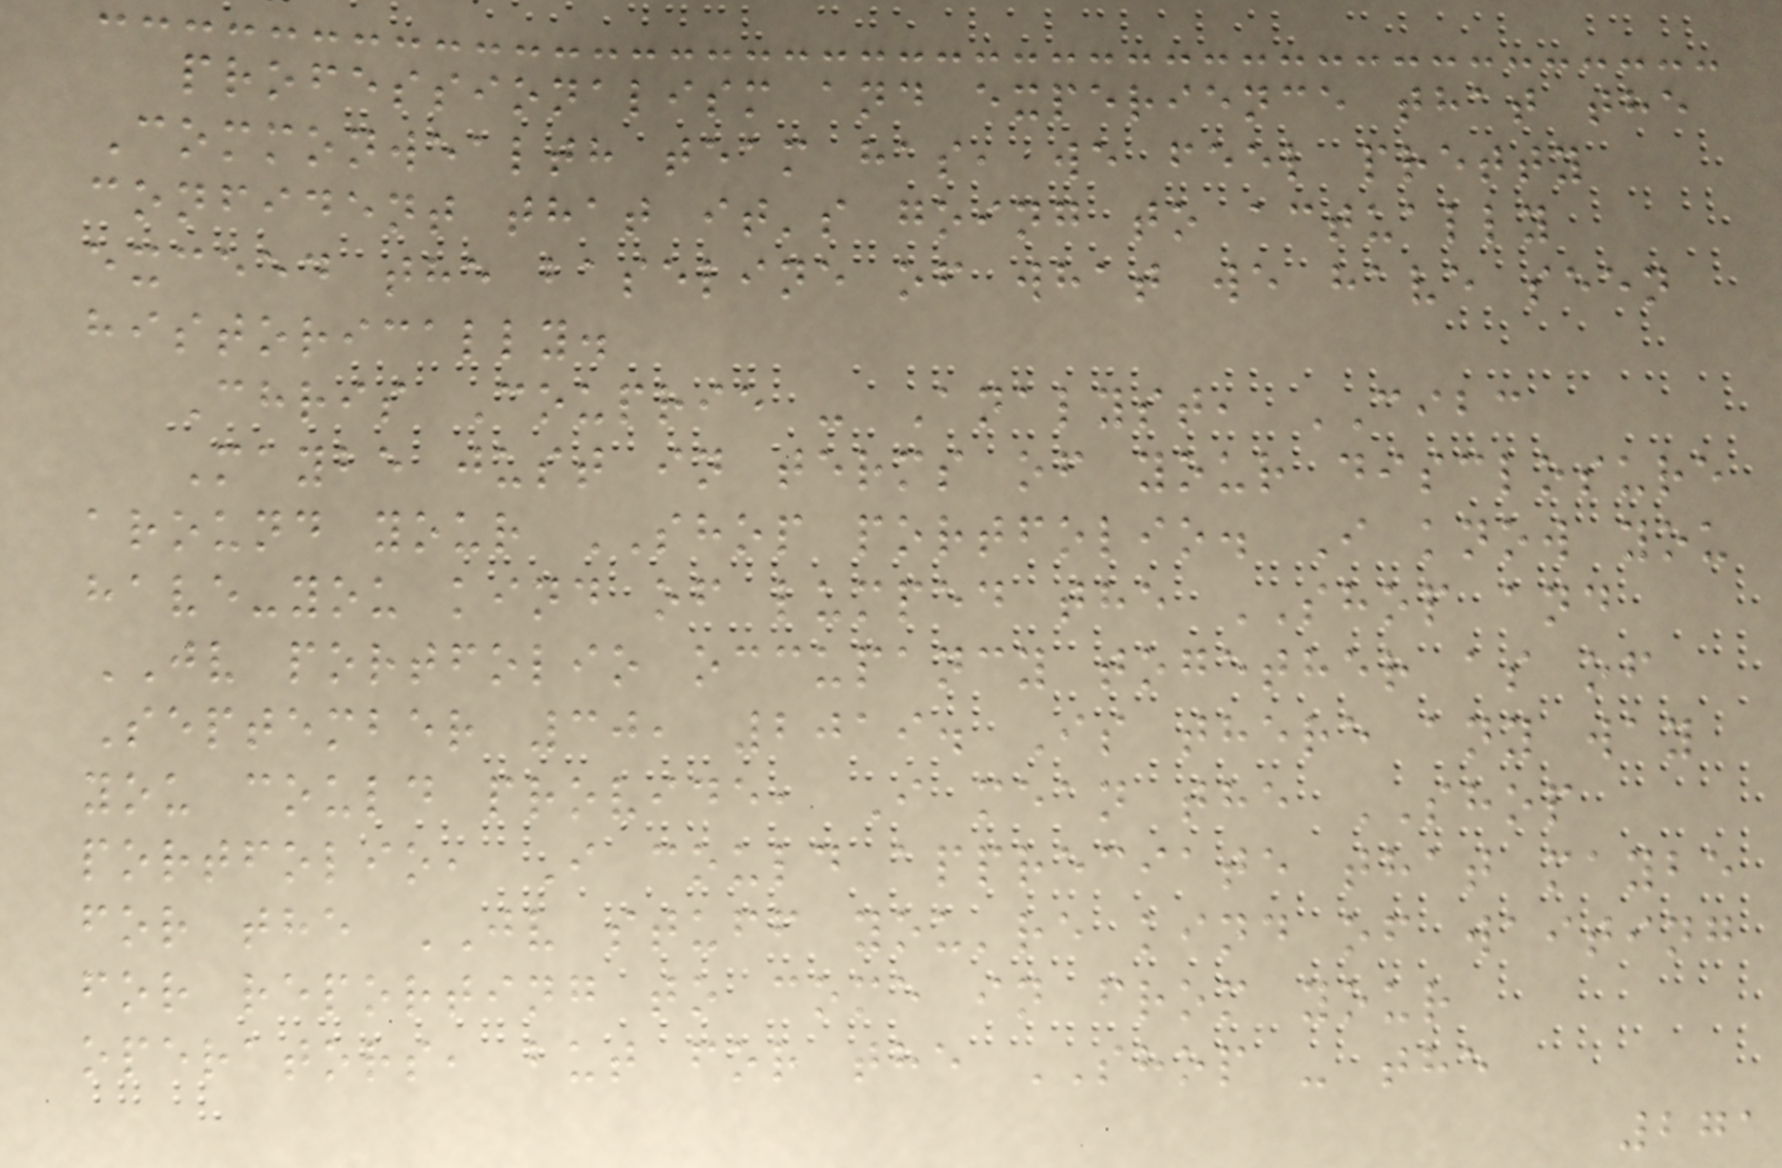professionalism and experience that the
Commonwealth team has, we feel pretty
confident that it's going to actually
exceed the baseline of what we have seen
historically.
Chris Couprie - Analyst, CIBC
Maybe just in terms of your disclosure
around your SHOP portfolio. I know you
have-you kind of lumped the SHOP and
JV portfolio occupancy together as of
September 30, 2019. Is there any way
you could provide, I mean the SHOP
portfolio, I could appreciate that maybe
for the JV stuff you're kind of waiting
for reporting to come in from your
operators, but for the SHOP - the
271
